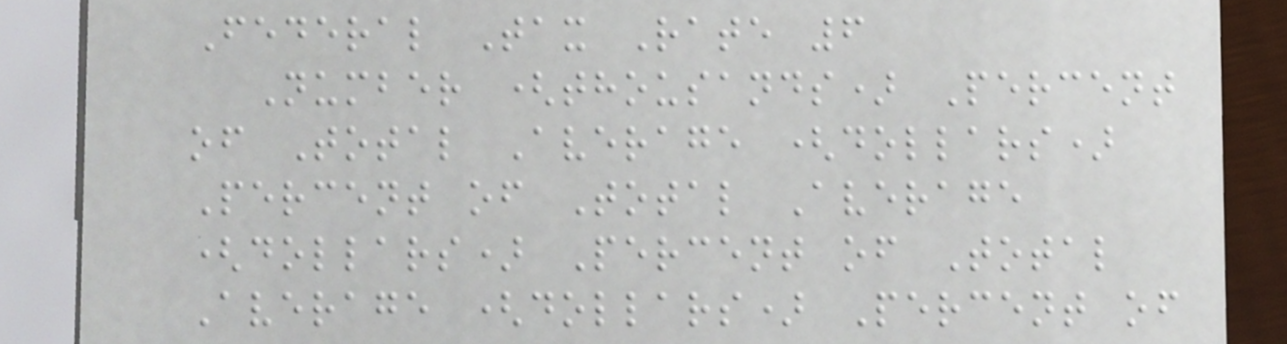Federal Tax Rate 6
Number (thousands) Percent
of Total Average (dollars)
Percent of Total Average
(dollars) Percent of Total
Average (dollars) Percent of
